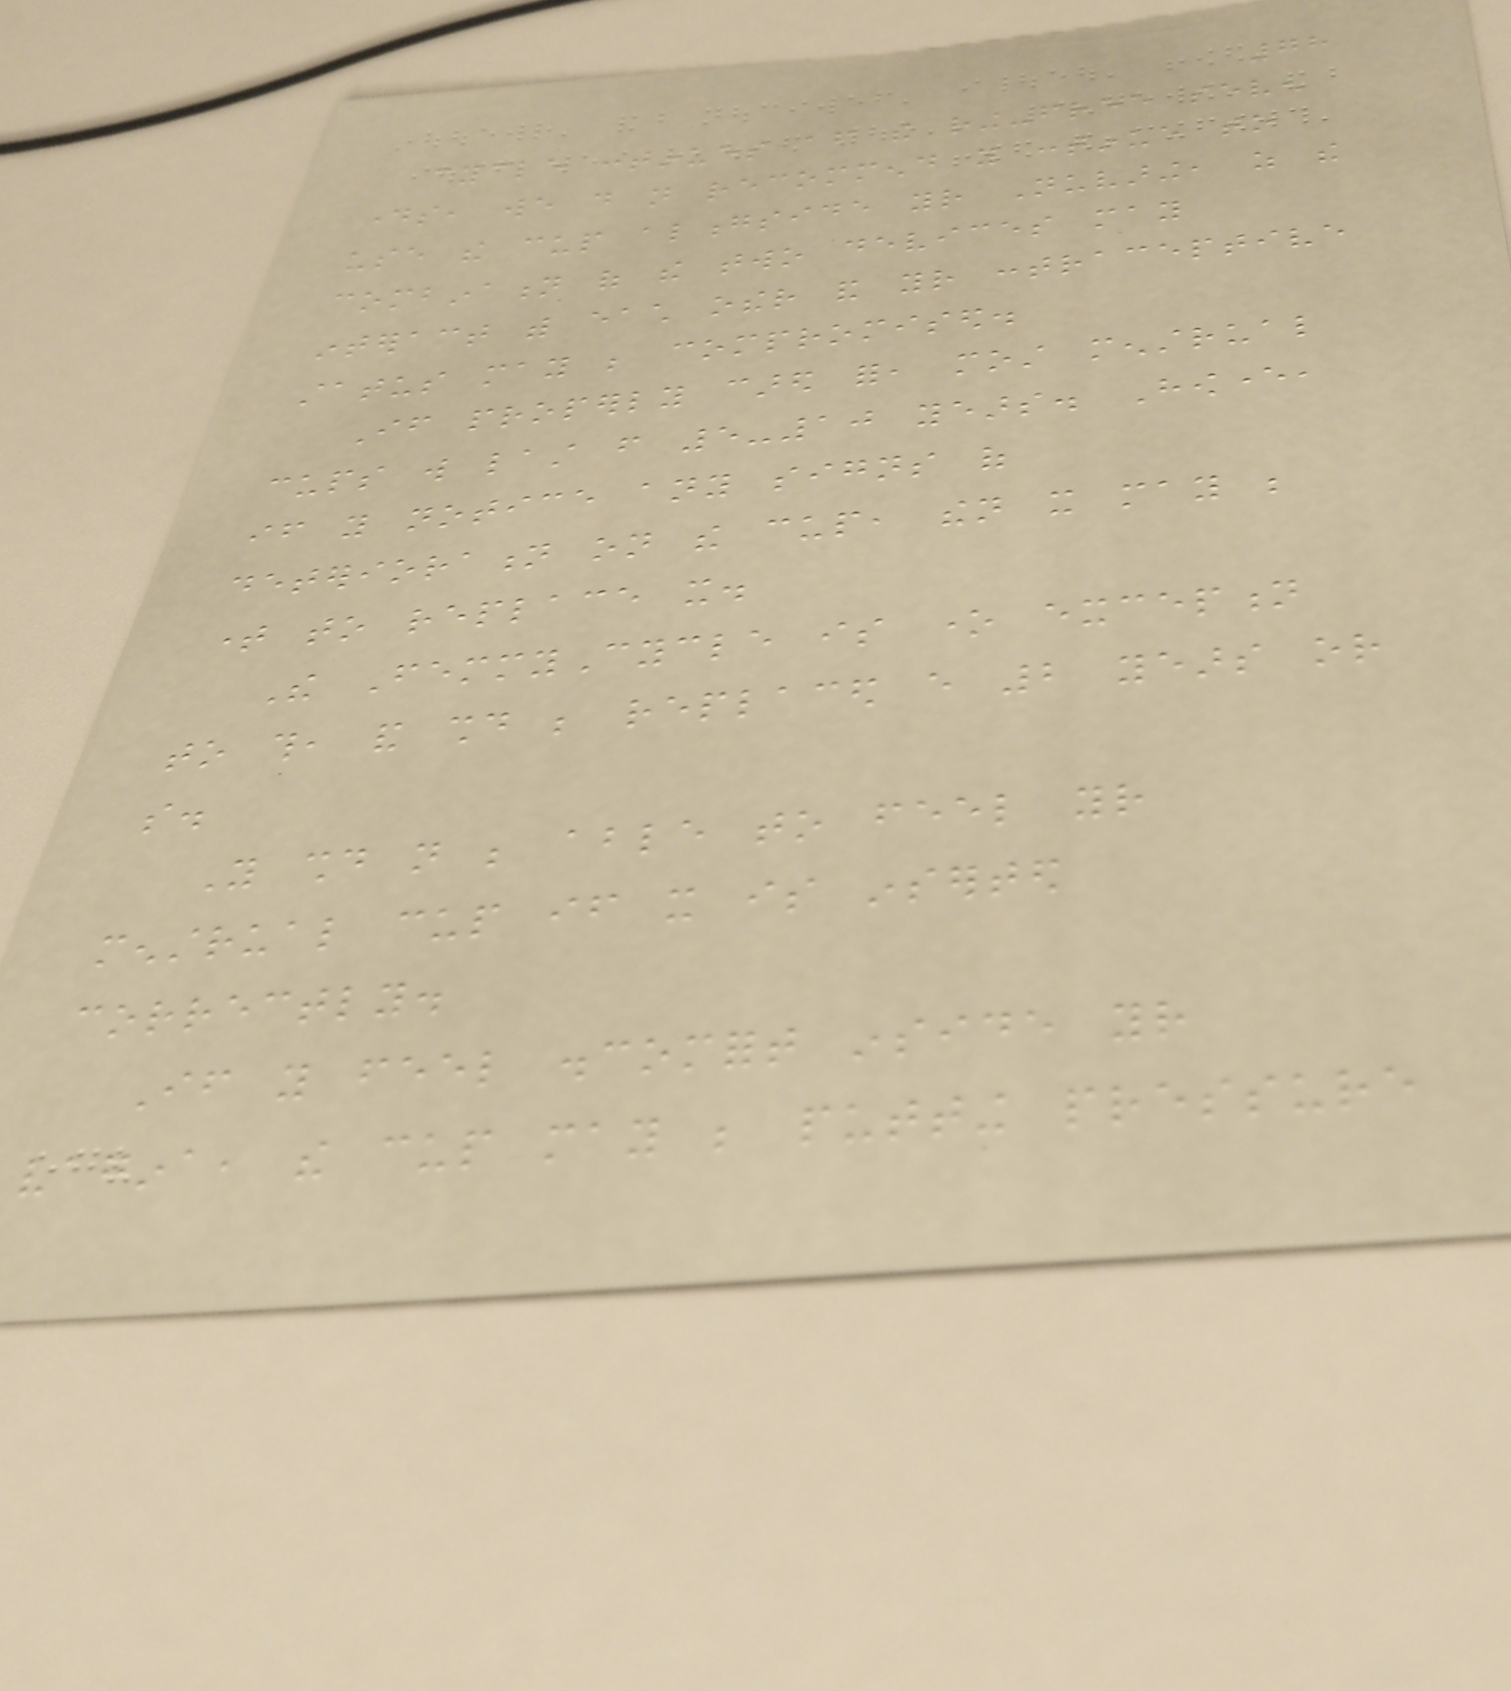78
cycle continues after the ring-free seven
days, we do not recommend you continue to
use the cup alongside your Nuvaring, as the
combination of the two devices may
interact with each other and your contraceptive
status may be compromised.
If properly cared for, most menstrual
cups will last from 5-10 years. However,
if you notice any signs of
deterioration on the cup, then it may be
time to replace it.
The FemmyCycle is one exception
to this, and should be replaced every 2 years or
so.
You should not be able to feel your
menstrual cup if it is inserted
correctly.
If you feel discomfort inside your
vagina, the cup may be putting pressure
